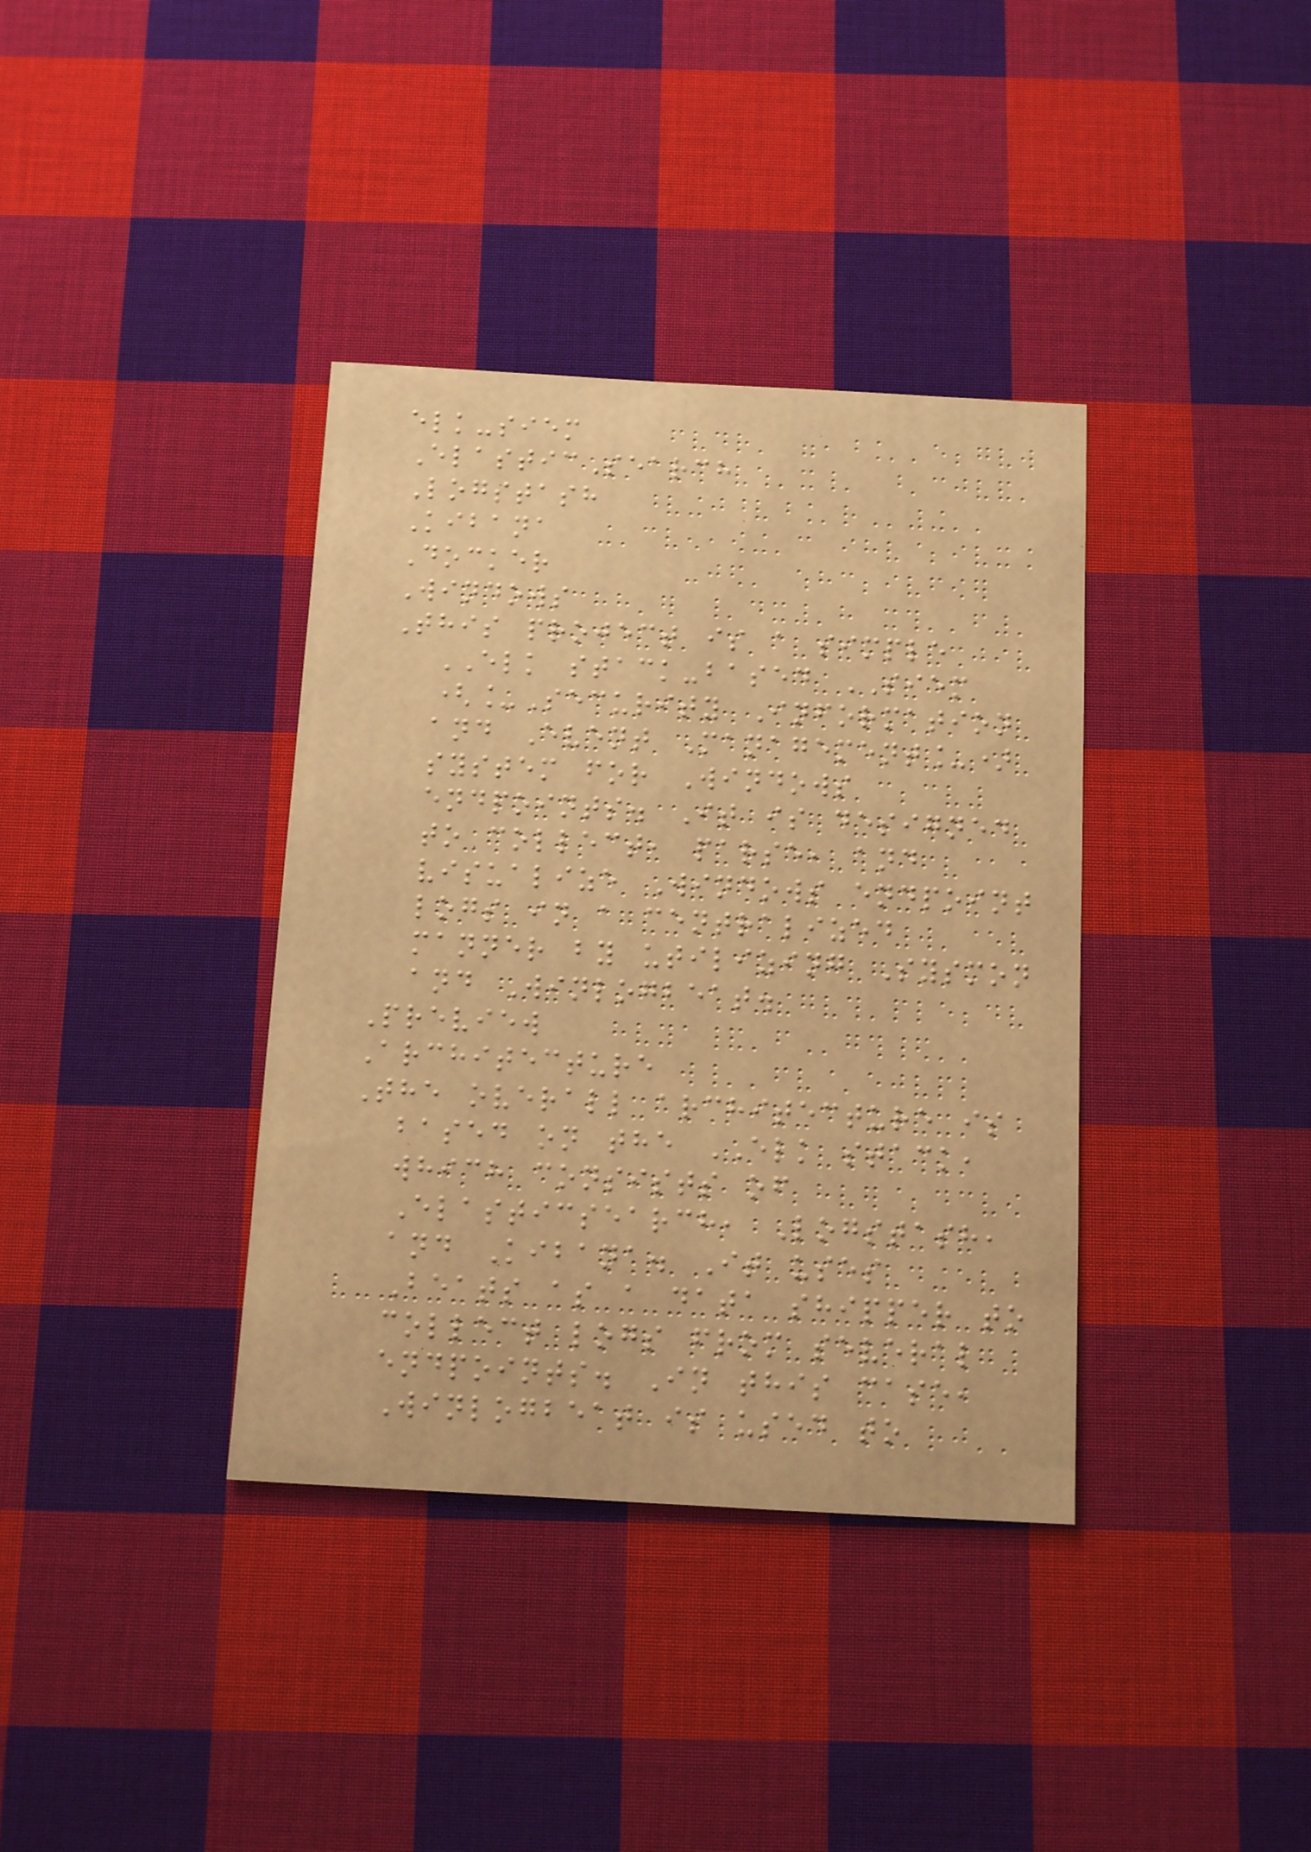elk-siem
ElasticSearch
Logstash
Kibana
Docker
Windows
This project is a simple
ELK stack-based SIEM
(_Security Information
and Event Management_)
system for Windows
endpoints. It is designed
to collect, parse, and
visualize Windows endpoint
logs in a centralized
manner by utilizing Sysmon
and Winlogbeat.
Preview
Architecture
The overall architecture is
based on the ELK stack,
which consists of
Elasticsearch, Logstash,
and Kibana. It uses
Beats as a data shipper to
collect logs from several
endpoints. In this case,
Winlogbeat is used to
